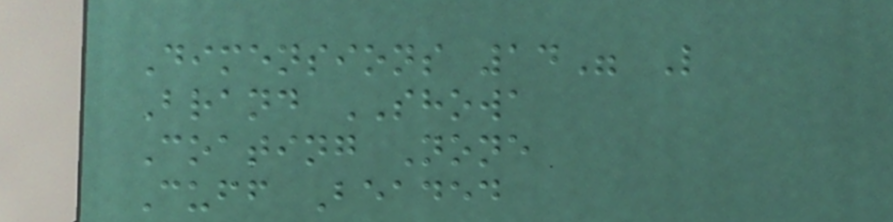Dimensions 14" L
Brand SHOWA
Coating None
Cuff Beaded
